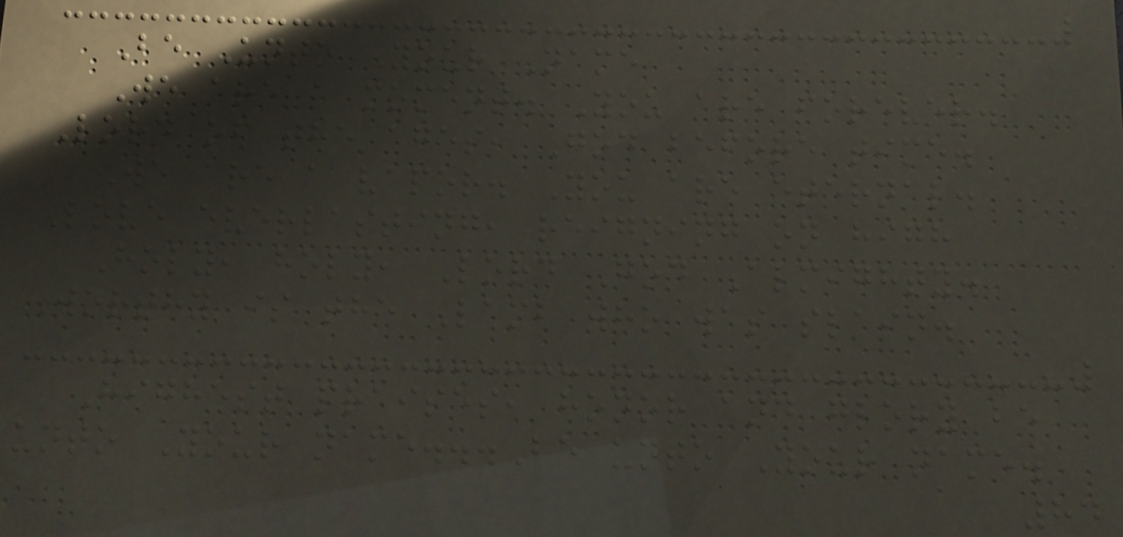Be Unto Your Name
We are a moment. You are forever.
Lord of the ages, God before time.
We are a vapor. You are eternal.
Love everlasting, reigning on high
Holy, holy, Lord God Almighty.
Worthy is the Lamb who was slain.
Highest praises, honor and glory be
unto Your name...Be unto Your name.
84
